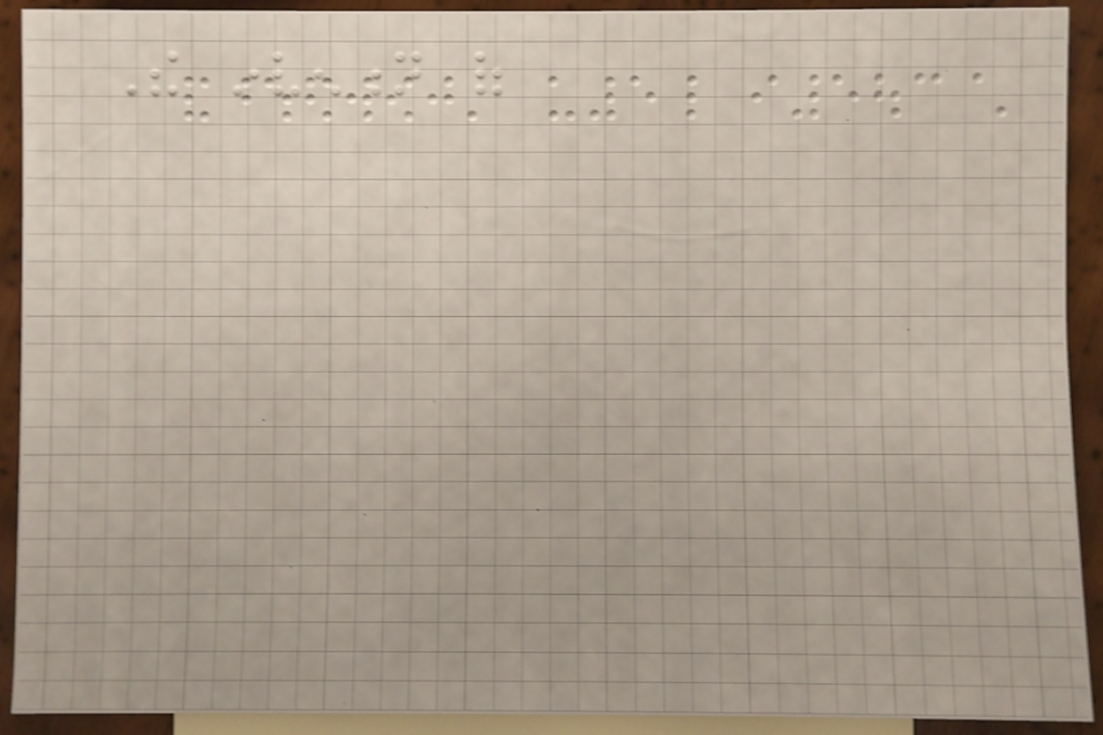The invention of
